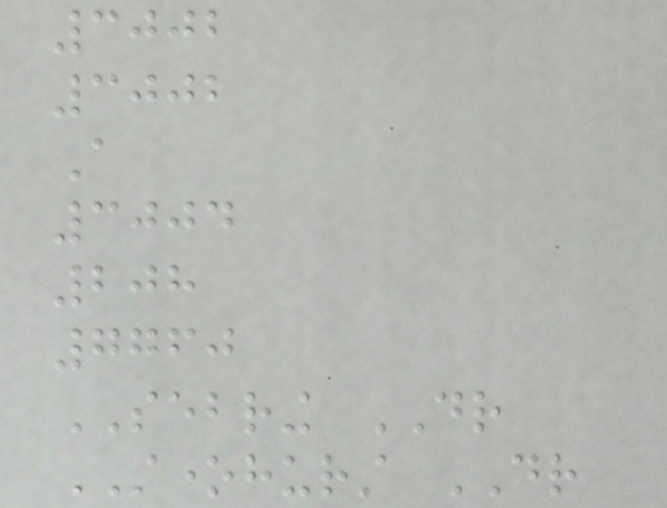3002
3002
A
3004
208
7760
SEBRING DR
STONEHURST DR
